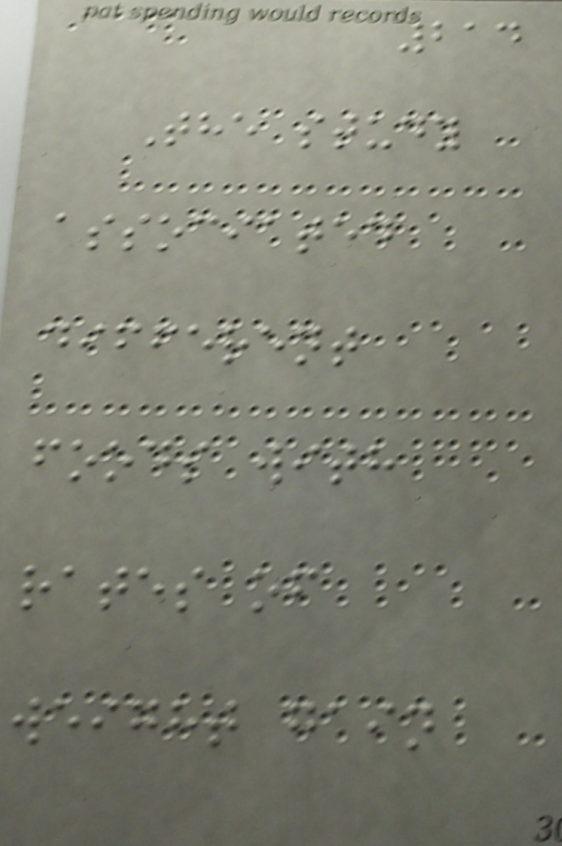214
The study
associated
different
foods with
rates of
weight gain
